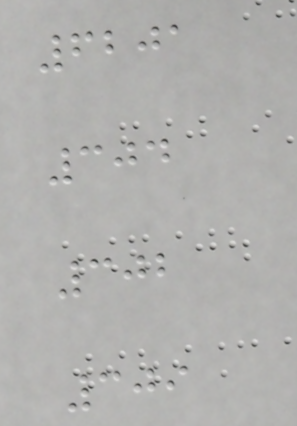6201
304
302
309
